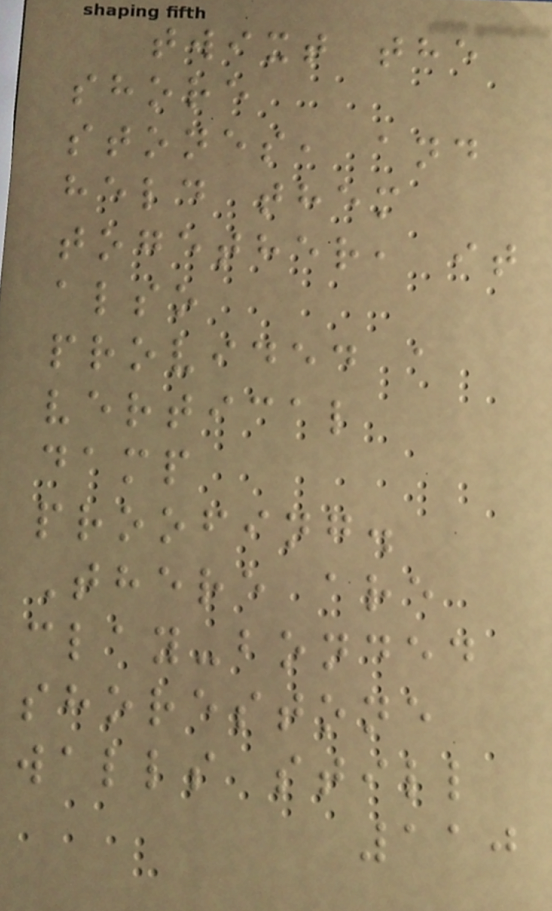twixt the
shore
stones, and
held them
together, it
also
provided a
vertical
damp
proofing.
There are
clay-bonded
shorestone
walls still
110
